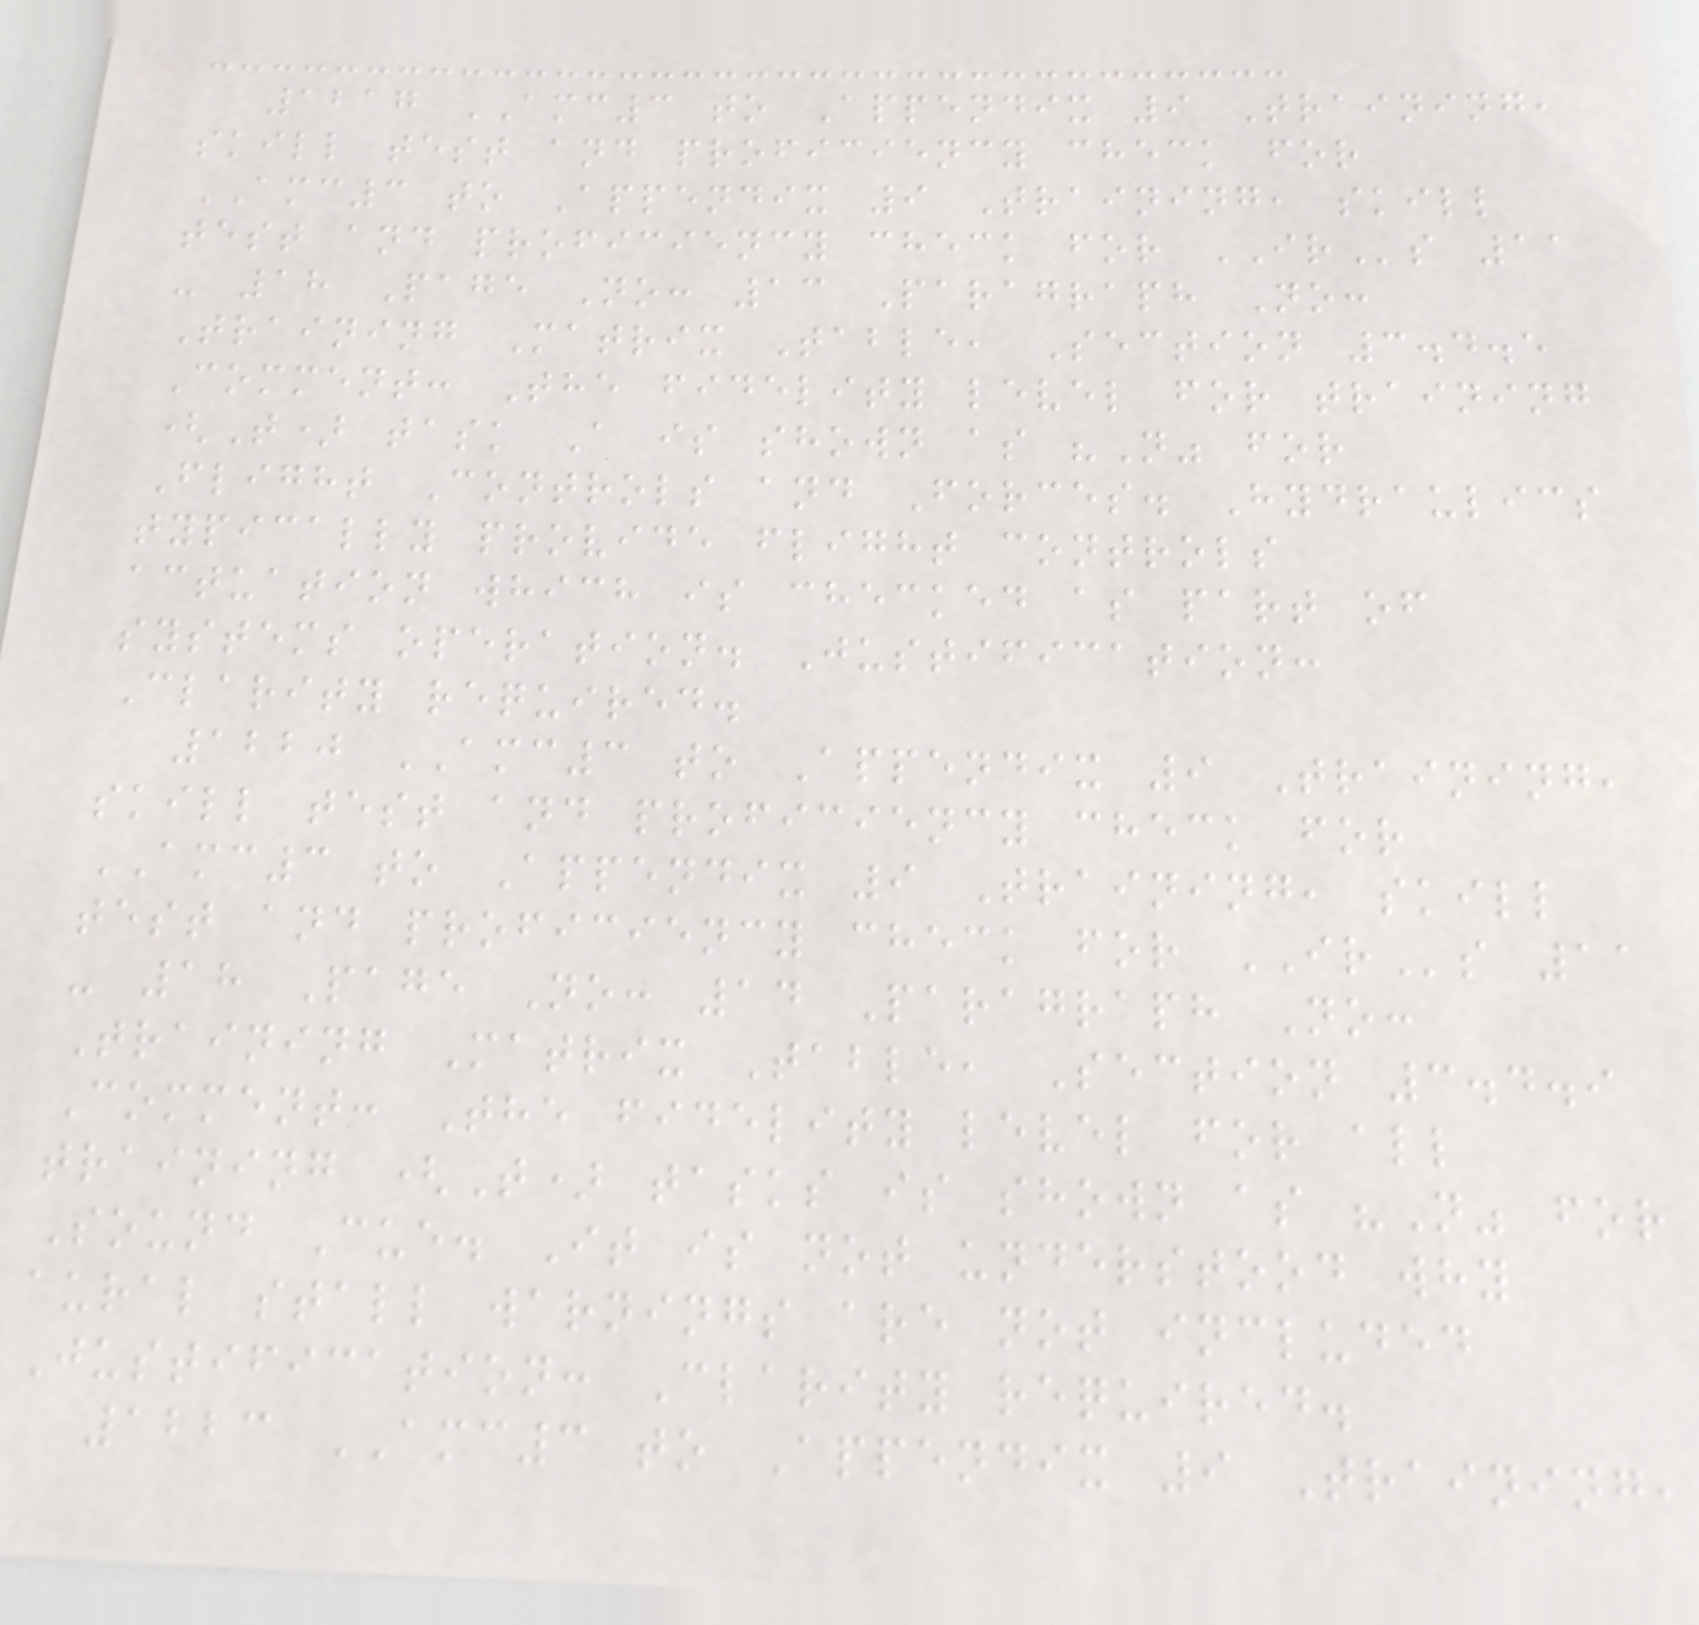1217 AMC3 to Appendix 9 Training,
skill test and proficiency check for
AMC3 to Appendix 9 Training, skill
test and proficiency check for IRs 11
- 18 Page No: 13 Paragraph No:
Training Matrix Table, Section 3.4.5
Comment: The fidelity level for training
(T) task A is shown as "N" for
Flight Controls and Forces. Hydraulics
typically provide flight controls
actuation which is checked as part of
systems operation. Justification:
Clarity required.
1220 AMC3 to Appendix 9 Training,
skill test and proficiency check for
AMC3 to Appendix 9 Training, skill
test and proficiency check for IRs 11
- 18 Page No: 14 Paragraph No:
Training Matrix Table, Section 3.4.9
Comment: The fidelity level for all
training (T) tasks is shown as "N" for
Sound Cue. It is not understood why
aural stall warnings are not included
Justification: Clarity required.
1223 AMC3 to Appendix 9 Training,
